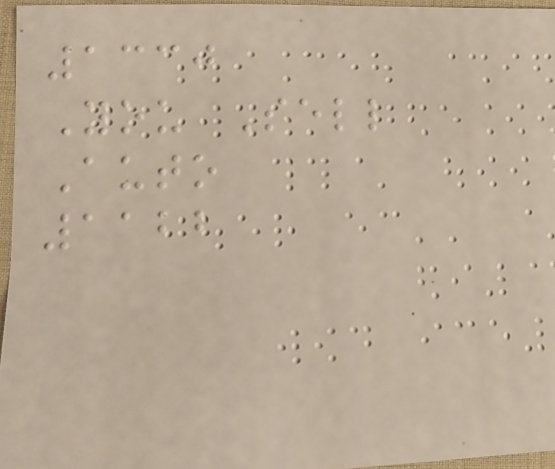1330
You Sell
Auto
1122
